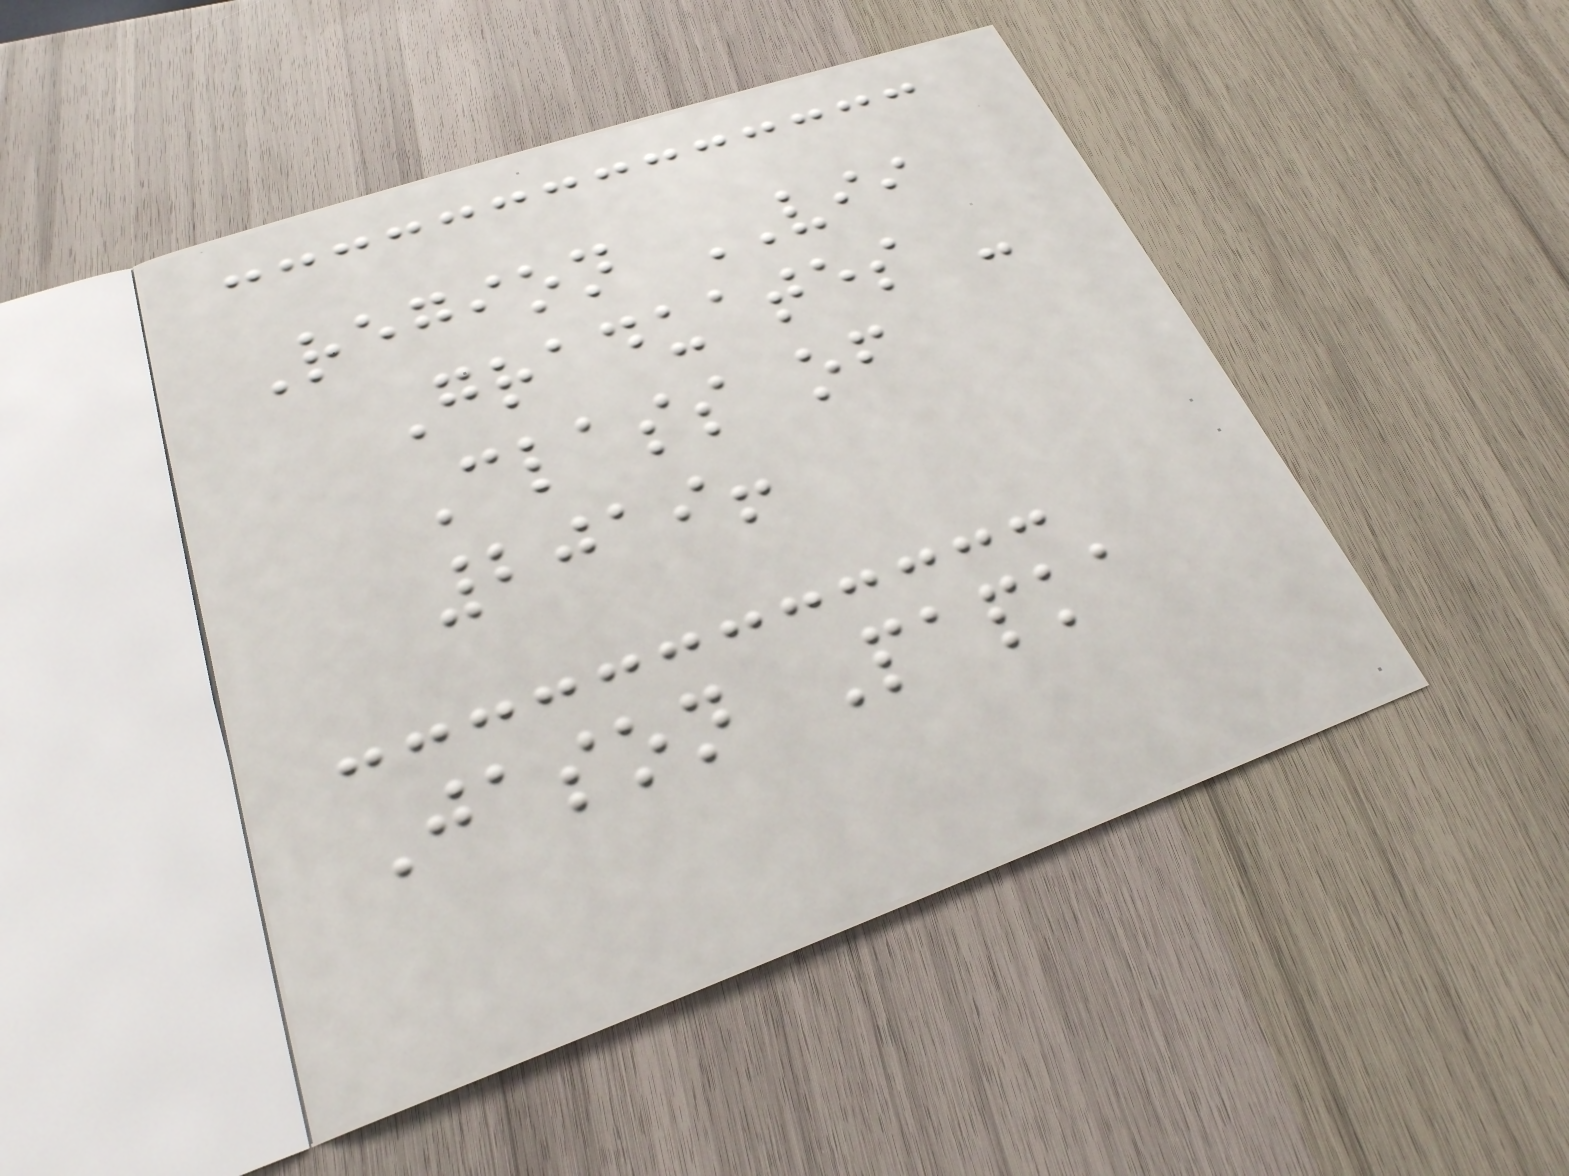Region VII
Graduates -
Class of
2019!
Jason Papka
